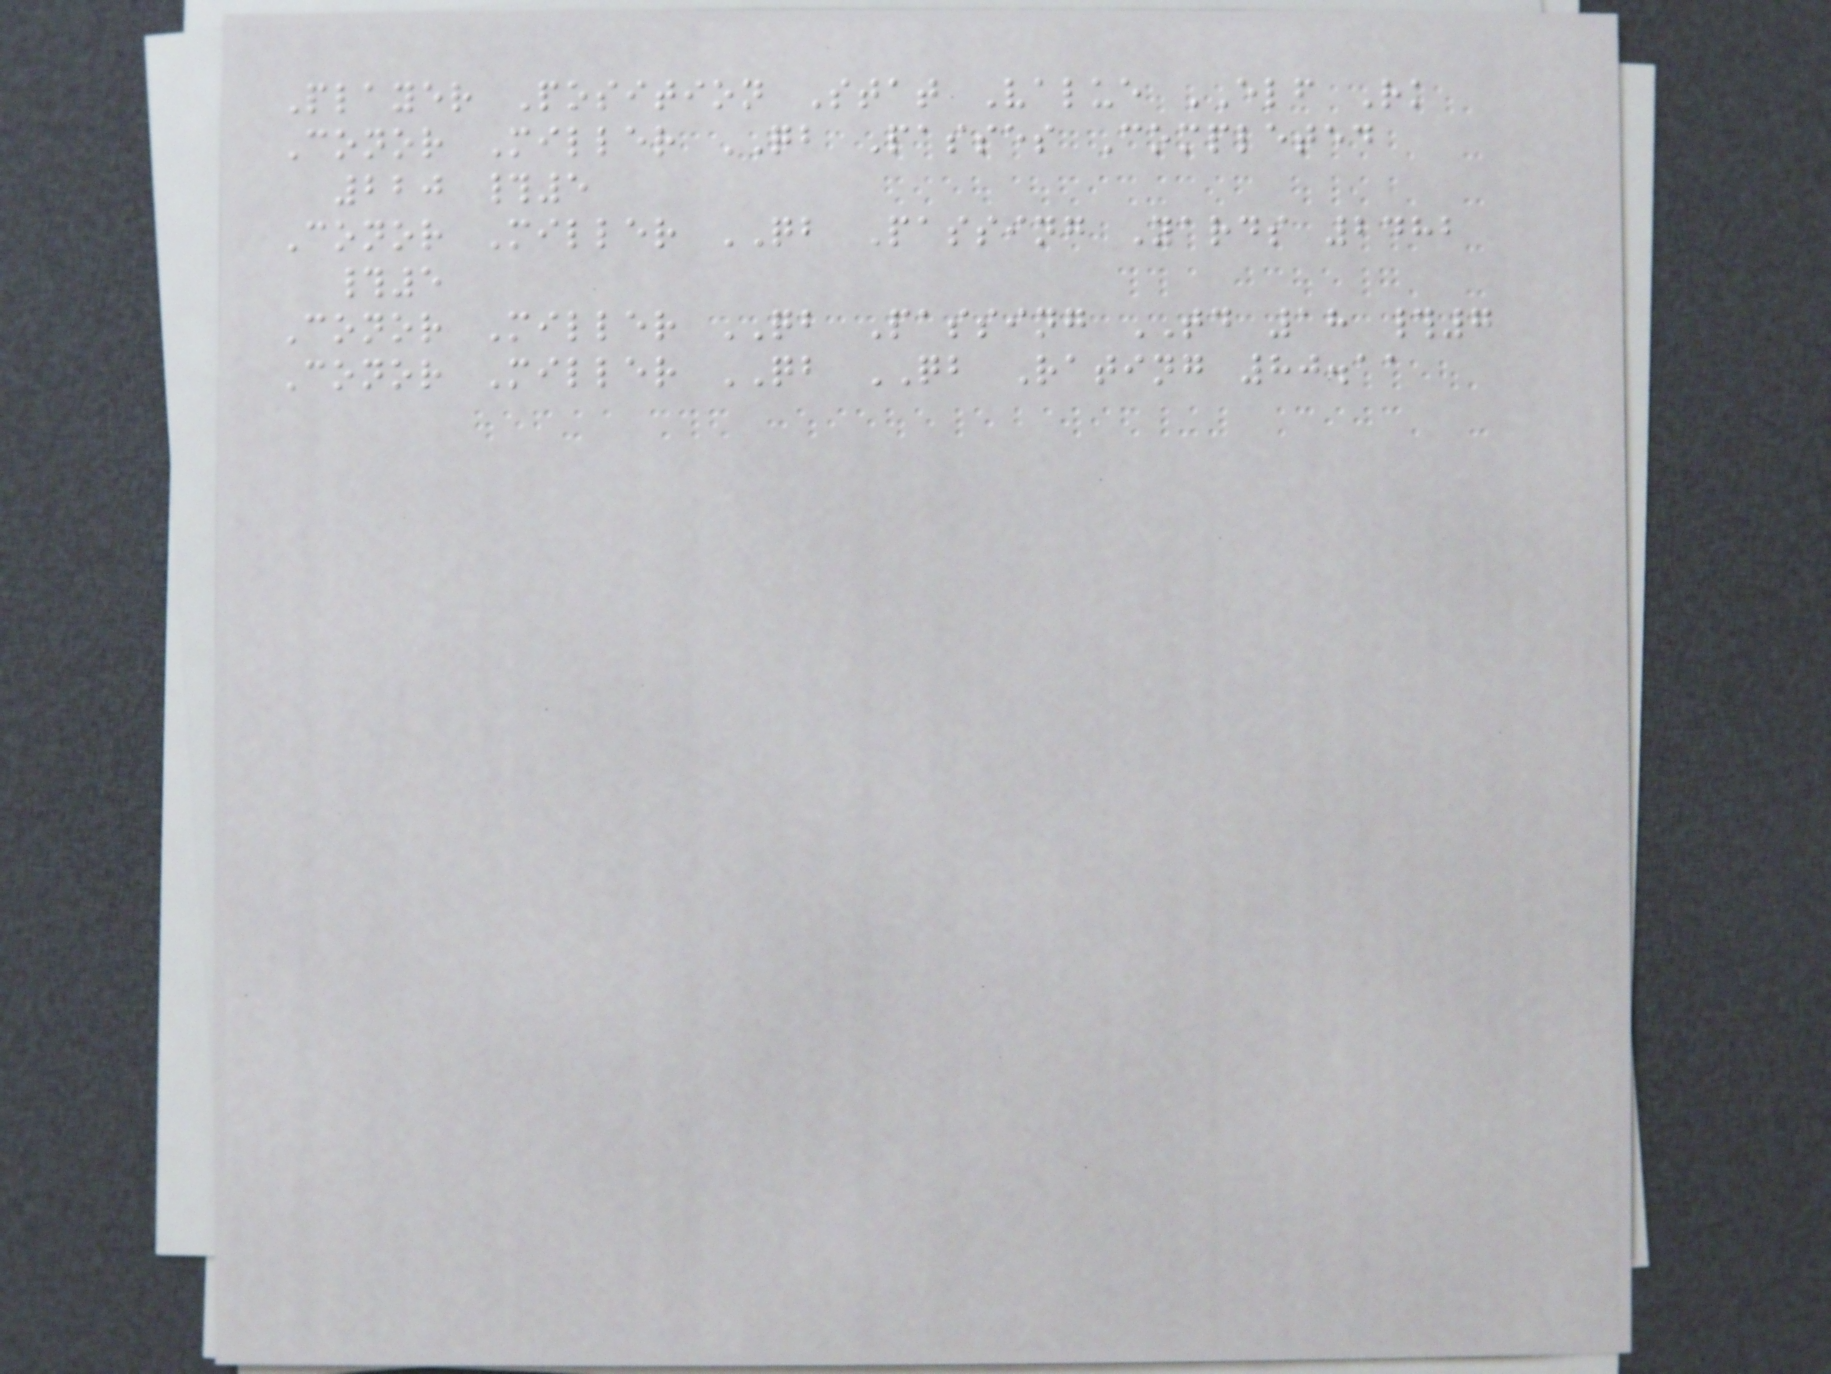Player Position Stat Value ELF Rk
Conor Miller QB Passes Completed
220 #5
Conor Miller QB Passing Yards 2482
#5
Conor Miller QB Passing TD 18 #7
Conor Miller QB QB Rating 80.11
